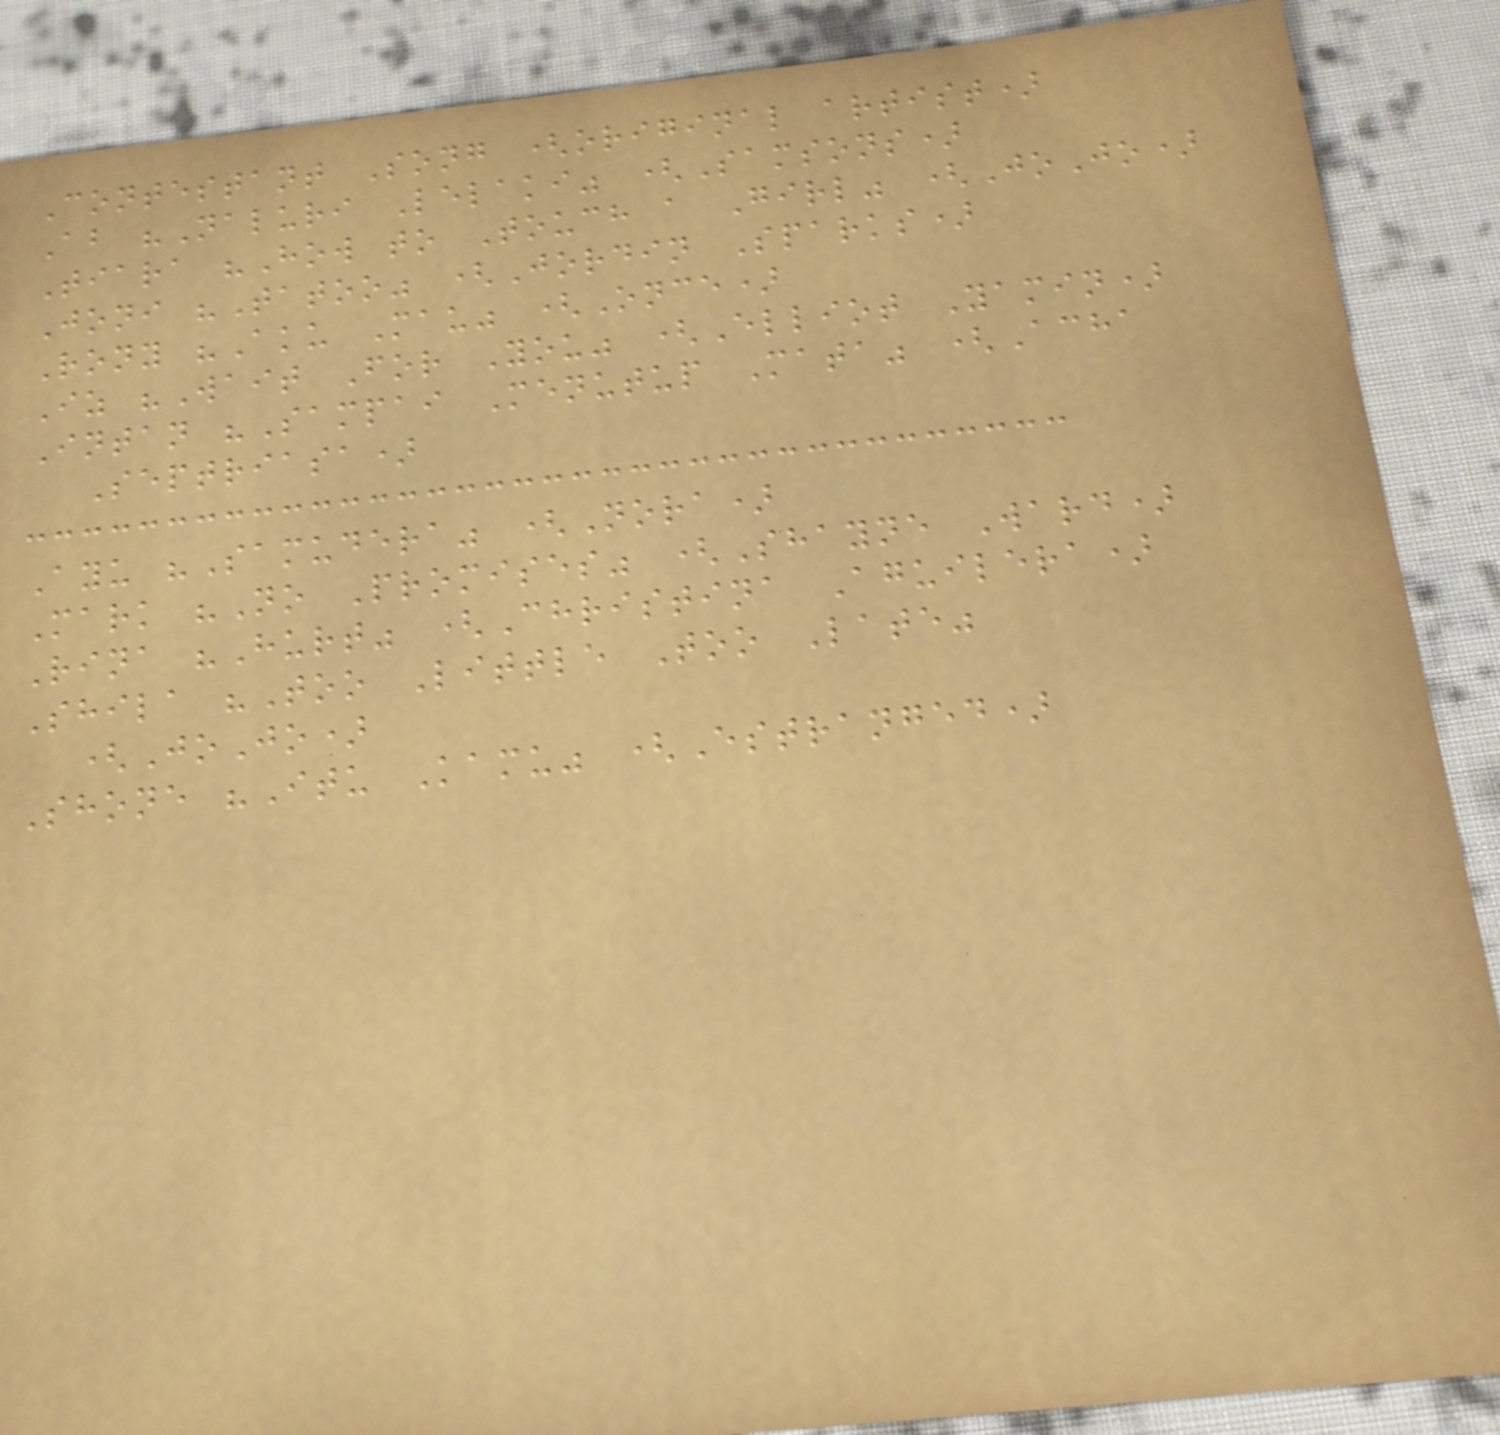Contestant Song (original artist)
Ab "Naluri Lelaki" (Samsons)
Tiara "How to Touch a Girl" (JoJo)
Joni "Tatoo" (Jordin Sparks)
Rony "Aku Mau" (Once)
Iz "Wait For You" (Elliot Yamin)
Intan "Sampai Menutup Mata" (Acha
Septriasa)
Ayu "Samudera" (Nora)
Mark "No Promises" (Shayne Ward)
Rina "Hurt" (Christina Aguilera)
Shila "Too Little Too Late"
(JoJo)
Shone "Itu Kamu" (Estranged)
